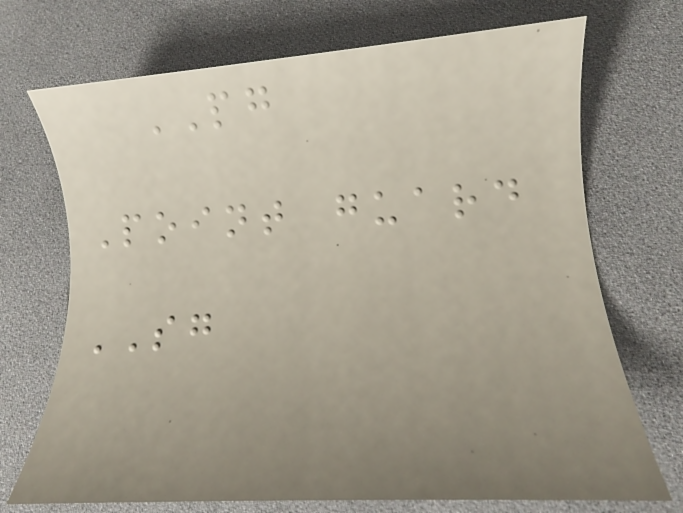PG
Point guard
SG
